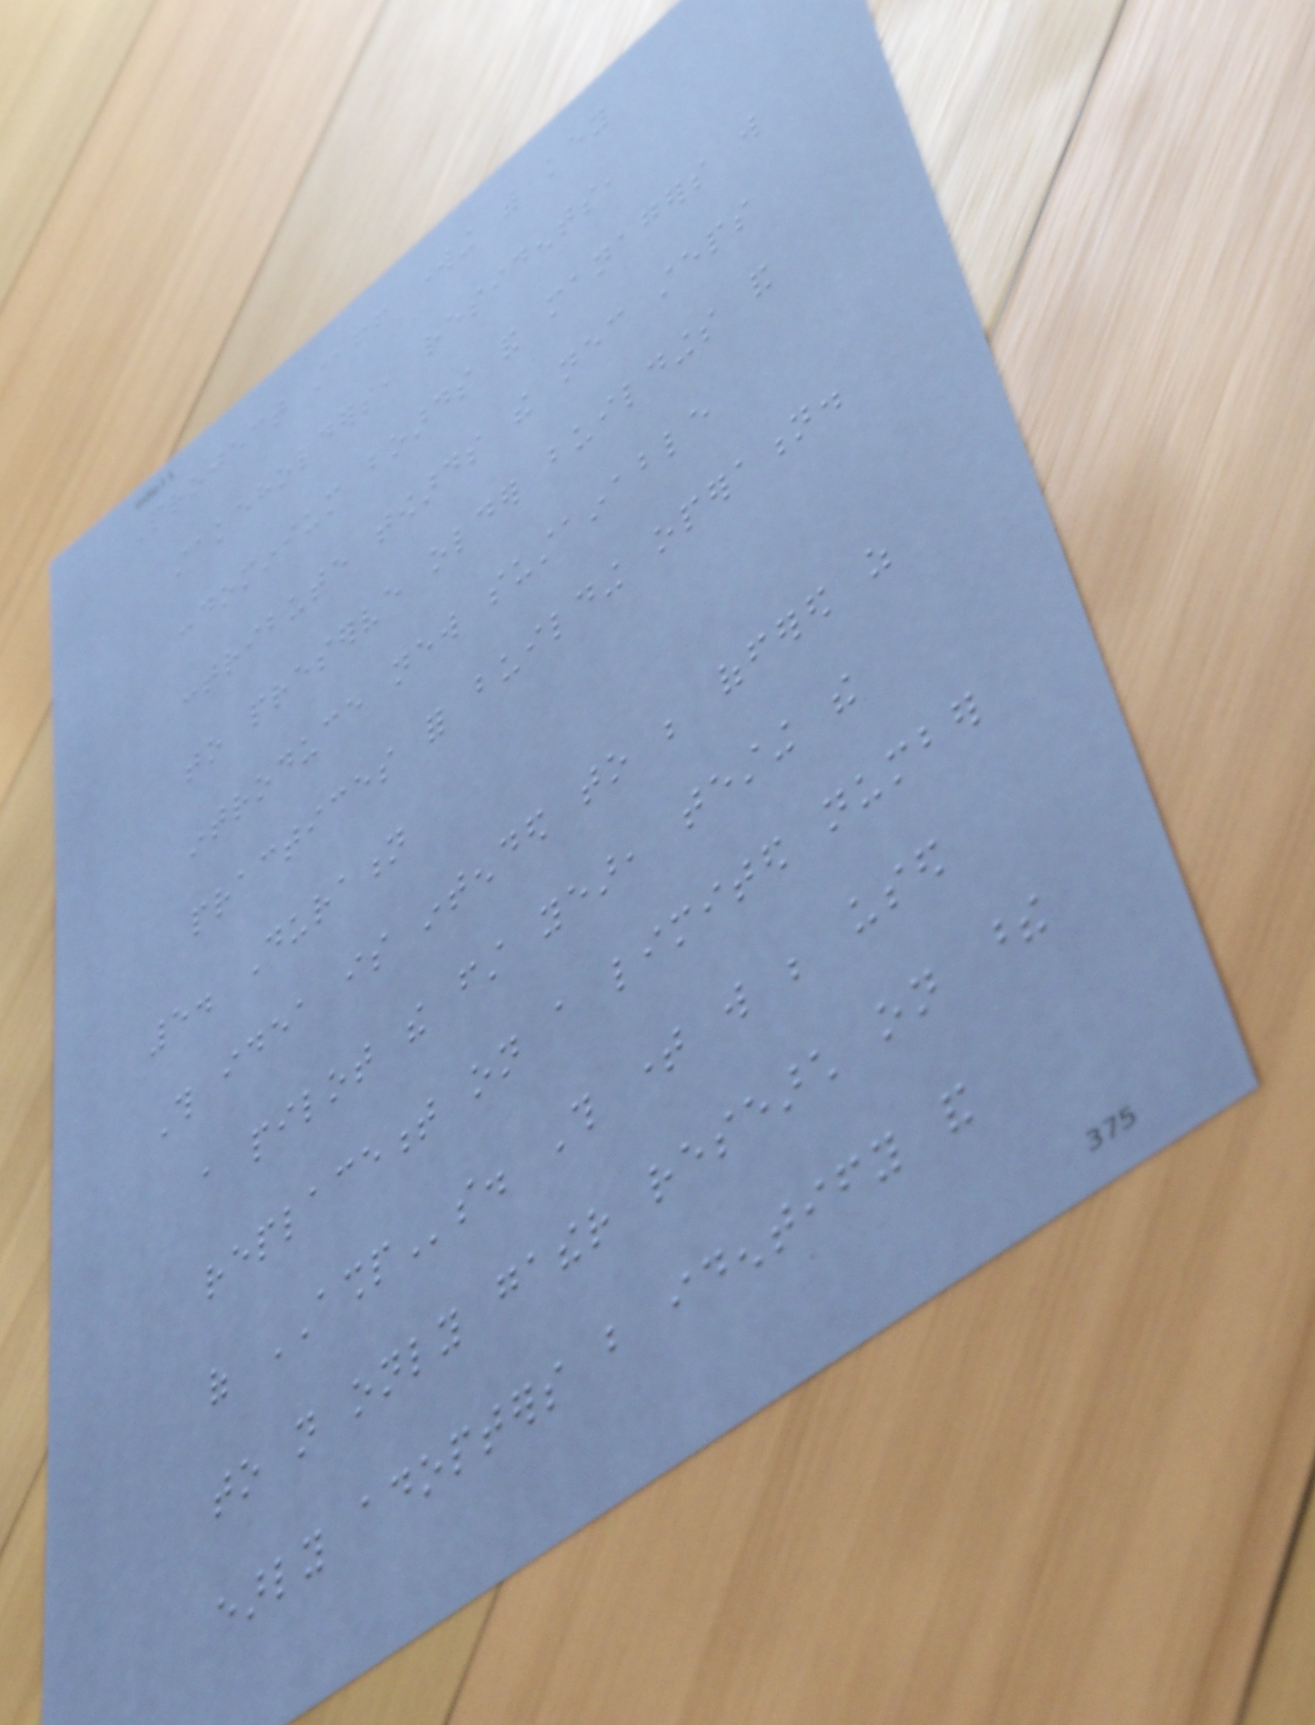Project staff working with key
stakeholders, residents,
condominium boards and managers will
contribute towards the necessary steps
to preserve older buildings and
introduce new sustainable
practices for building operation.
5. Duration
This idea is intended to be offered as
a pilot the first year, testing the
replacement on a limited number
of ASHPs. This time will be used
to not only gather research on these
early adopters but identify and
